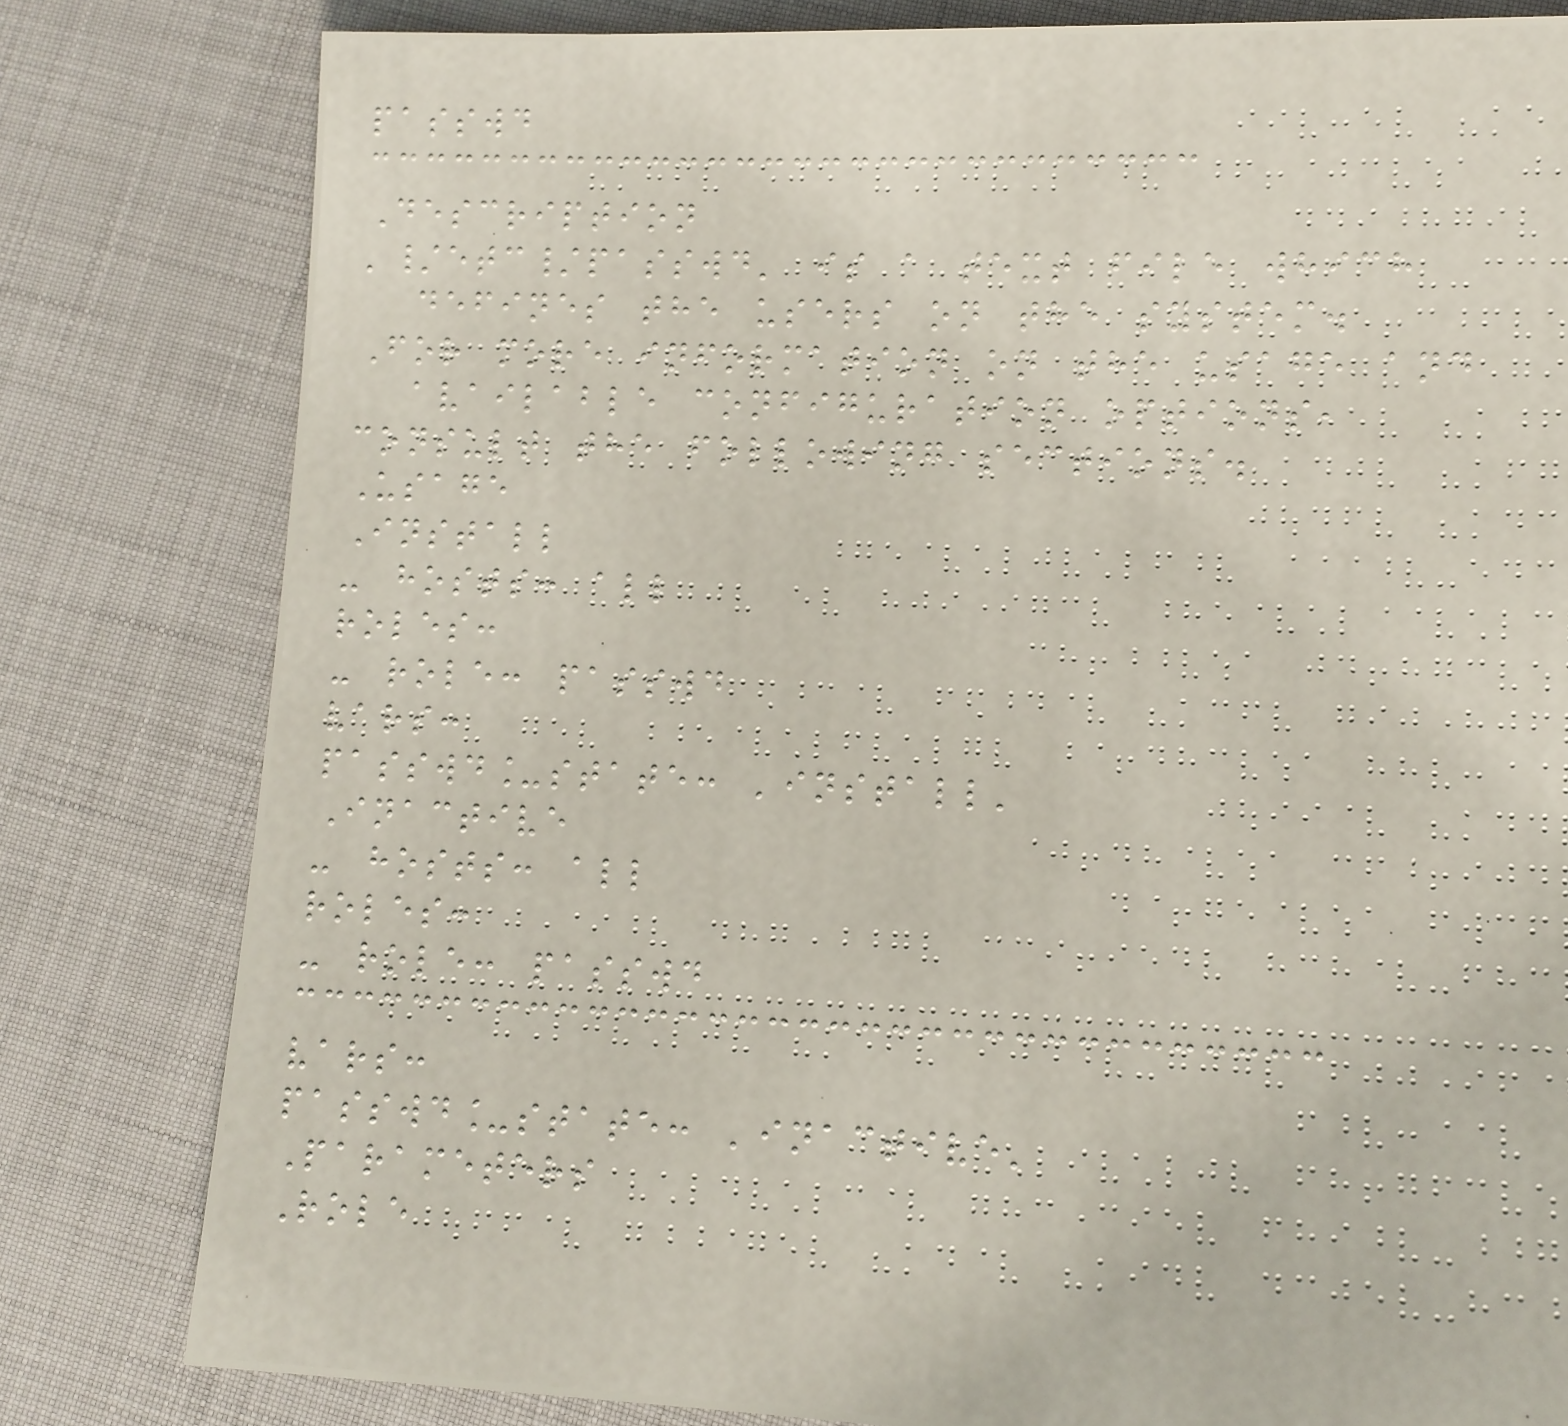passwd
Description
'/etc/passwd' is a text file which
defines the users on the system.
For more information on the usage and
available configuration options,
consult the following sections.
Usage
Install
- hosts: all
roles:
- role: passwd
vars:
passwd_state: 'install'
Inactive
- hosts: all
roles:
- role: passwd
vars:
passwd_state: 'inactive'
Parameters
Role
